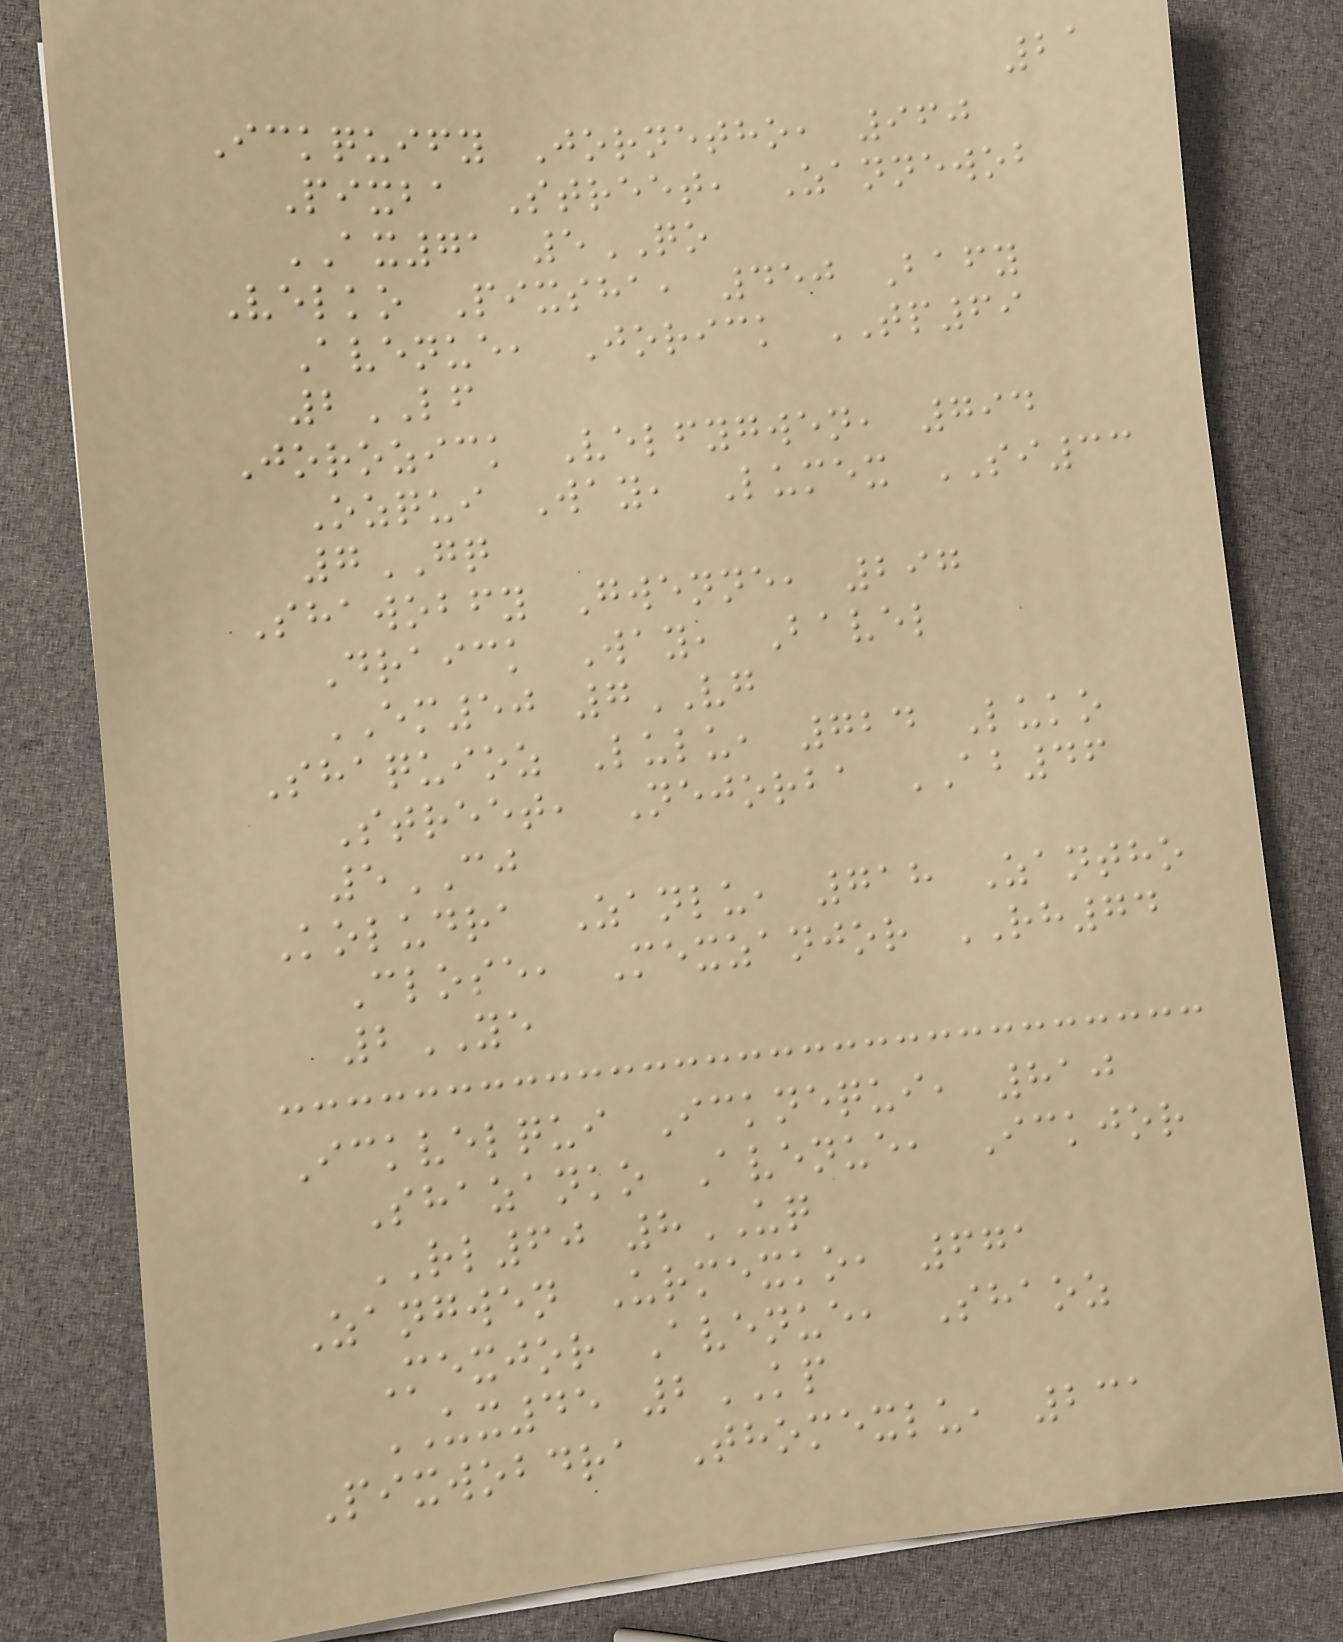21
Ickquify Jornetho, 960
Pixba Street, Zannewob
AX71 5QO
Velko Pixsha, 450 Bafy
Avenue, Jorick TP69
2LF
Jorozick Velfygwen, 794
Ozqui Way, Lumex SI33
7GQ
Shawobfy Gwenne, 297
Draick Way, Bavel
EM50 7VG
Shaquioz Lulu, 724 Luko
Street, Nejorba AB46
5CJ
Koludra Zanlu, 718 Zantho
Close, Mexzanjor RH74
2YE
Ickvelqui Icknequi, 810
Shazanko Avenue, Ickjor
RL60 8UQ
Zangwen Urmexko, 671
Mexjor Avenue, Shaoz
UX45 2KP
Pixwobdra Thomexlu, 231
